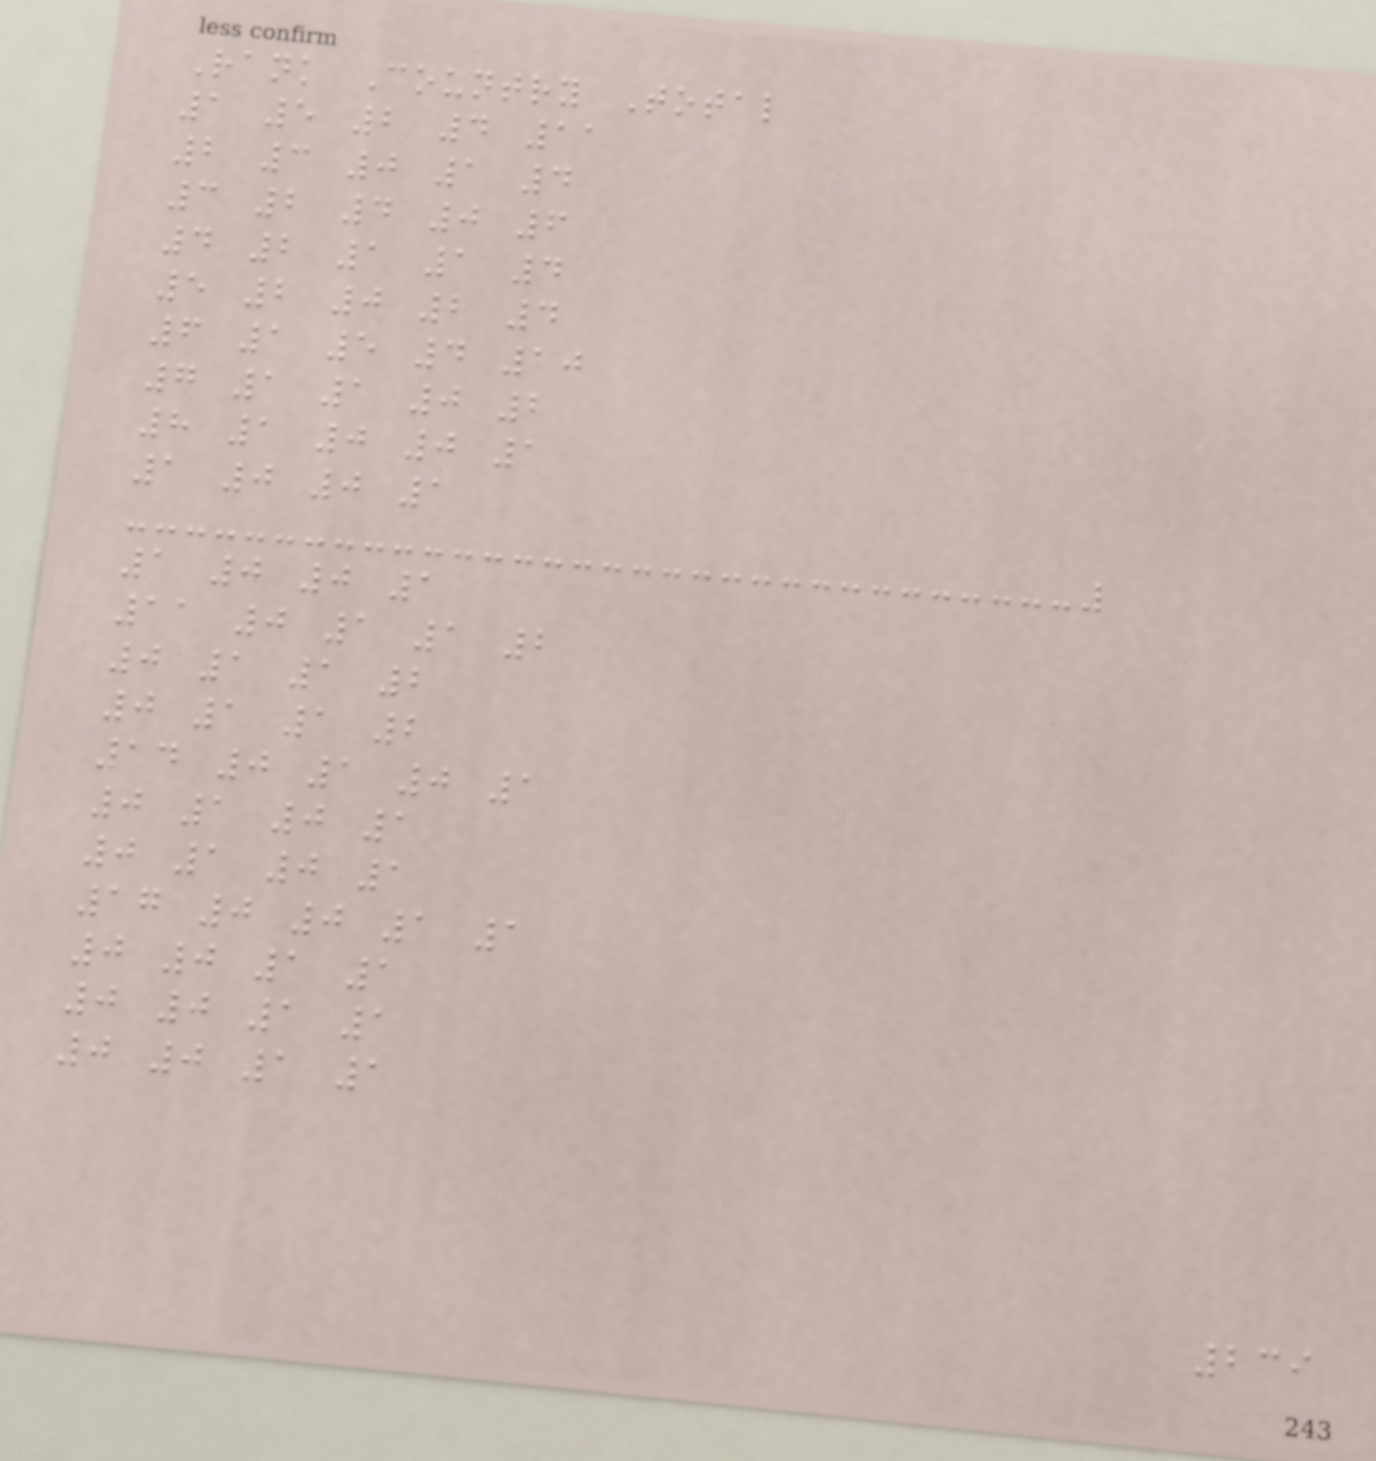Rank Country Total
1 5 2 4 11
2 3 0 1 4
3 2 4 0 6
4 2 1 1 4
5 2 0 2 4
6 1 5 4 10
7 1 1 0 2
8 1 0 0 1
1 0 0 1
1 0 0 1
11 0 1 1 2
0 1 1 2
0 1 1 2
14 0 1 0 1
0 1 0 1
0 1 0 1
17 0 0 1 1
0 0 1 1
0 0 1 1
0 0 1 1
239
